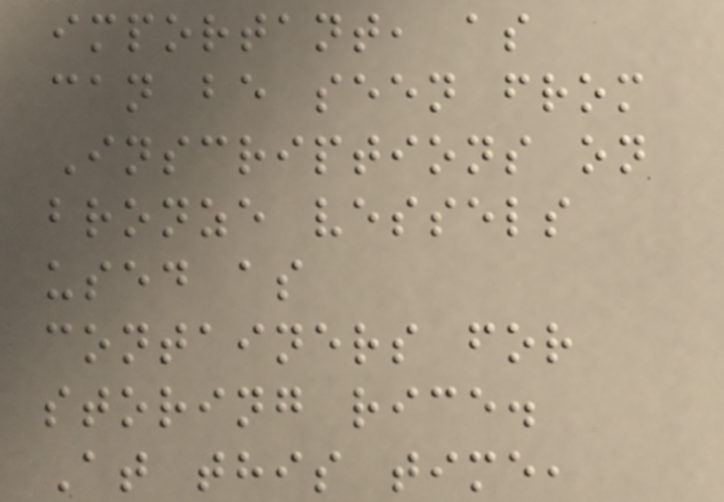important, as
can be seen from
Inscriptions on
bronze vessels
used as
containers for
storing rice.
At this time,
